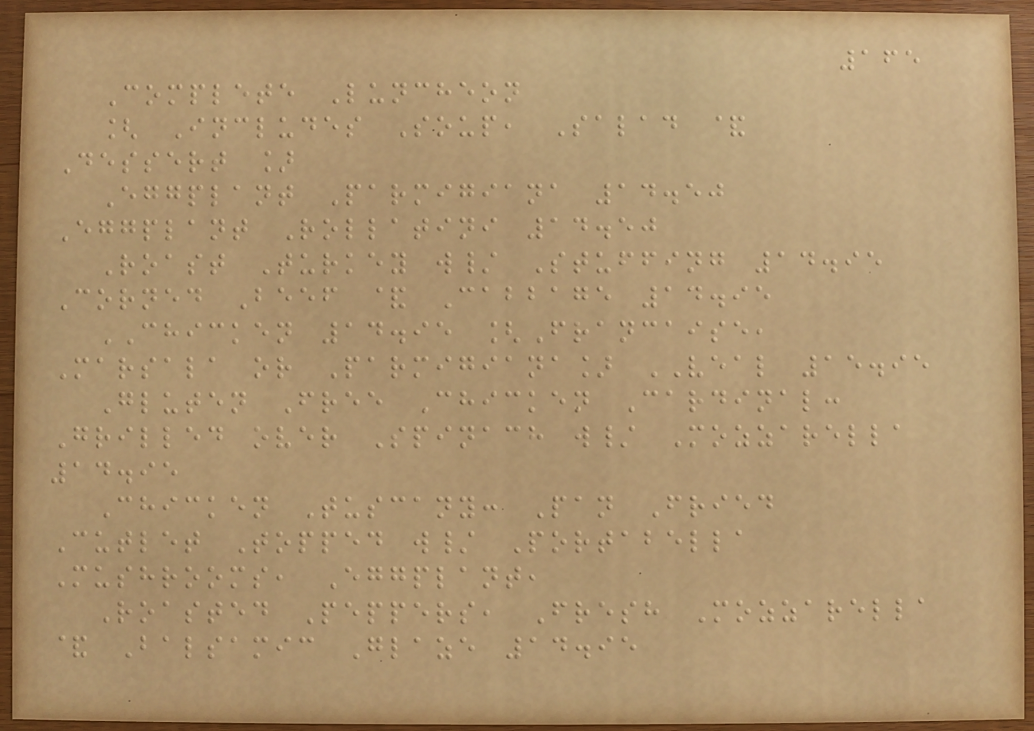165
Complete Luncheon
[ Includes Soup, Salad &
Dessert ]
Eggplant Parmigiana 14.50
Eggplant Rollatini 14.50
Roast Turkey w/ Stuffing 14.95
Corned Beef & Cabbage 14.95
CHICKEN 14.95 [Francaise,
Marsala or Parmigiana] VEAL 15.95
Gluten Free Chicken Cardinal:
Grilled over Spinach w/ Mozzarella
14.95
Chicken Tuscany: Pan Fried
Cutlet Topped w/ Portabella
Mushrooms, Eggplant,
Roasted Peppers, Fresh Mozzarella
& Balsamic Glaze 14.95
